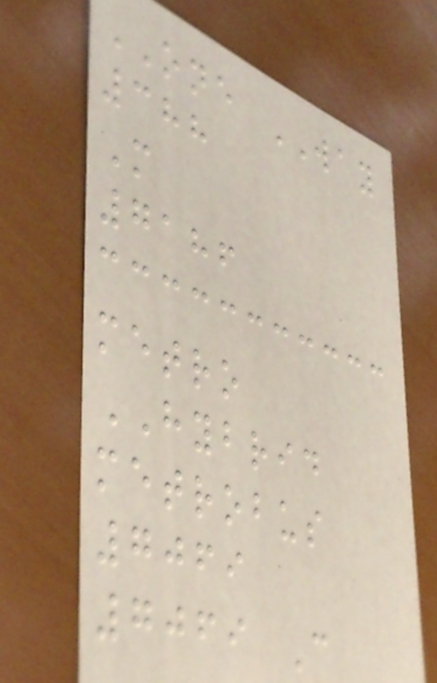ONE WAY
388
M
7186
metro
HYBRID
metrobus
7069
7069 C
